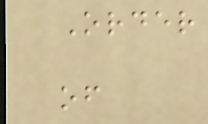Order
of
